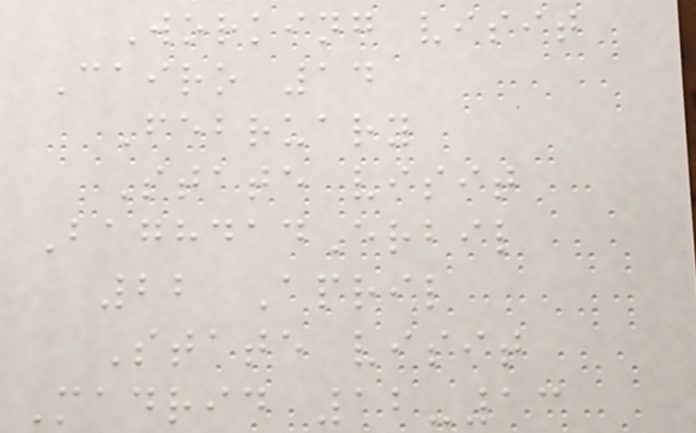Working visit
Cairo 14
February
State visit
BaghdadErbil
22 April
State visit
Madrid 12-13
